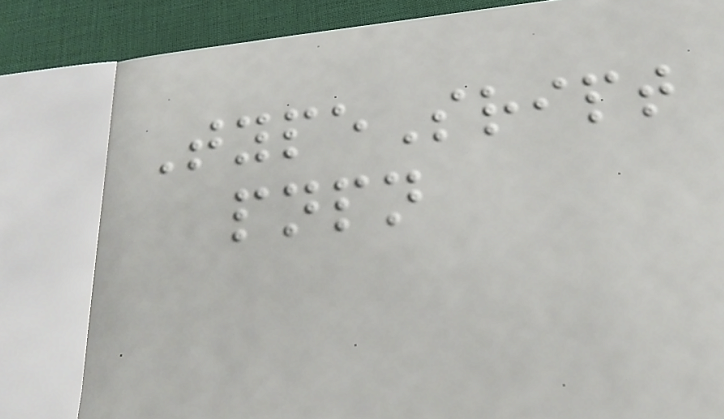TypeSript
pnpn
